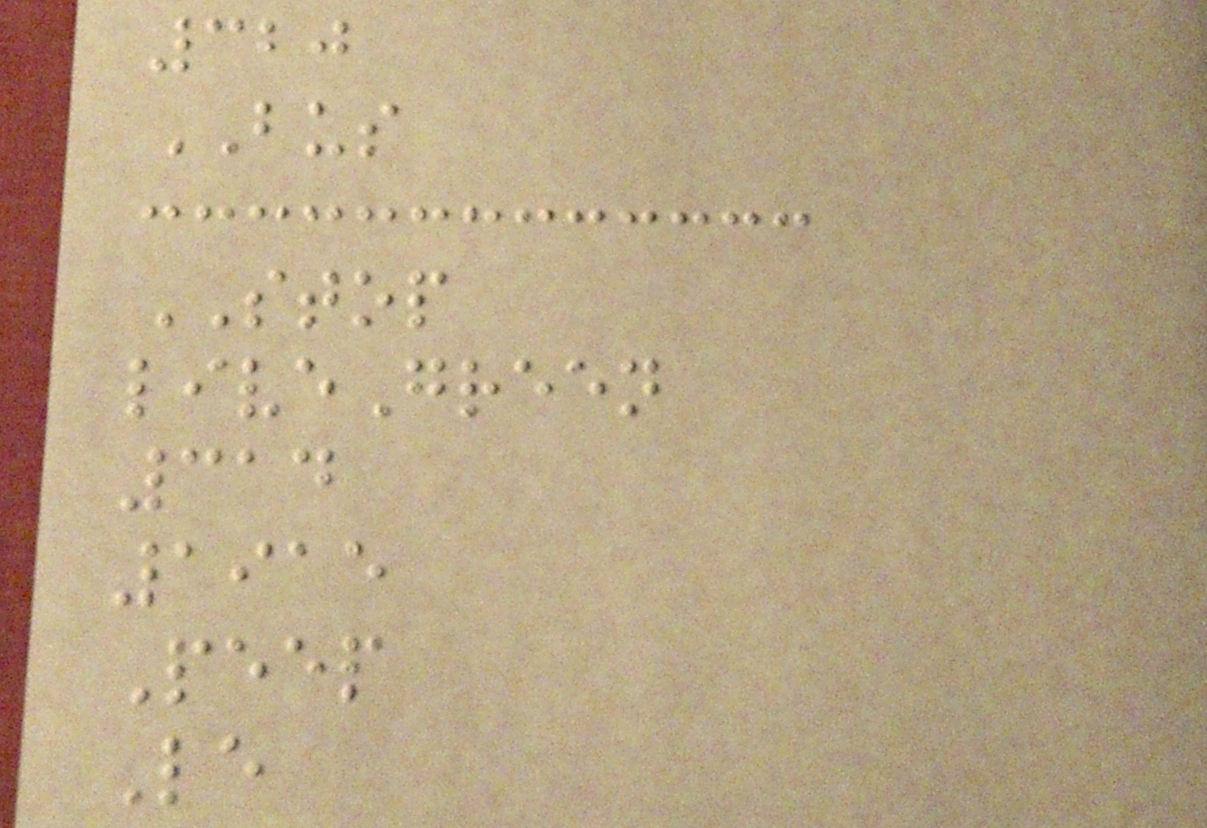320
BUS
STOP
liveGreen
314
1915
Peep
Le
